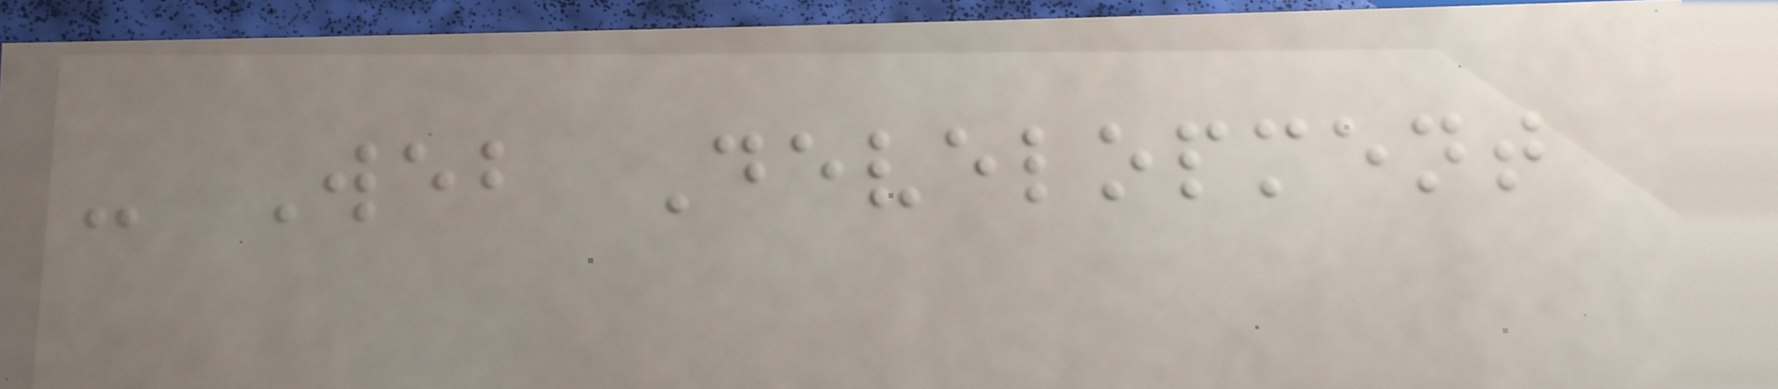- Web Development
